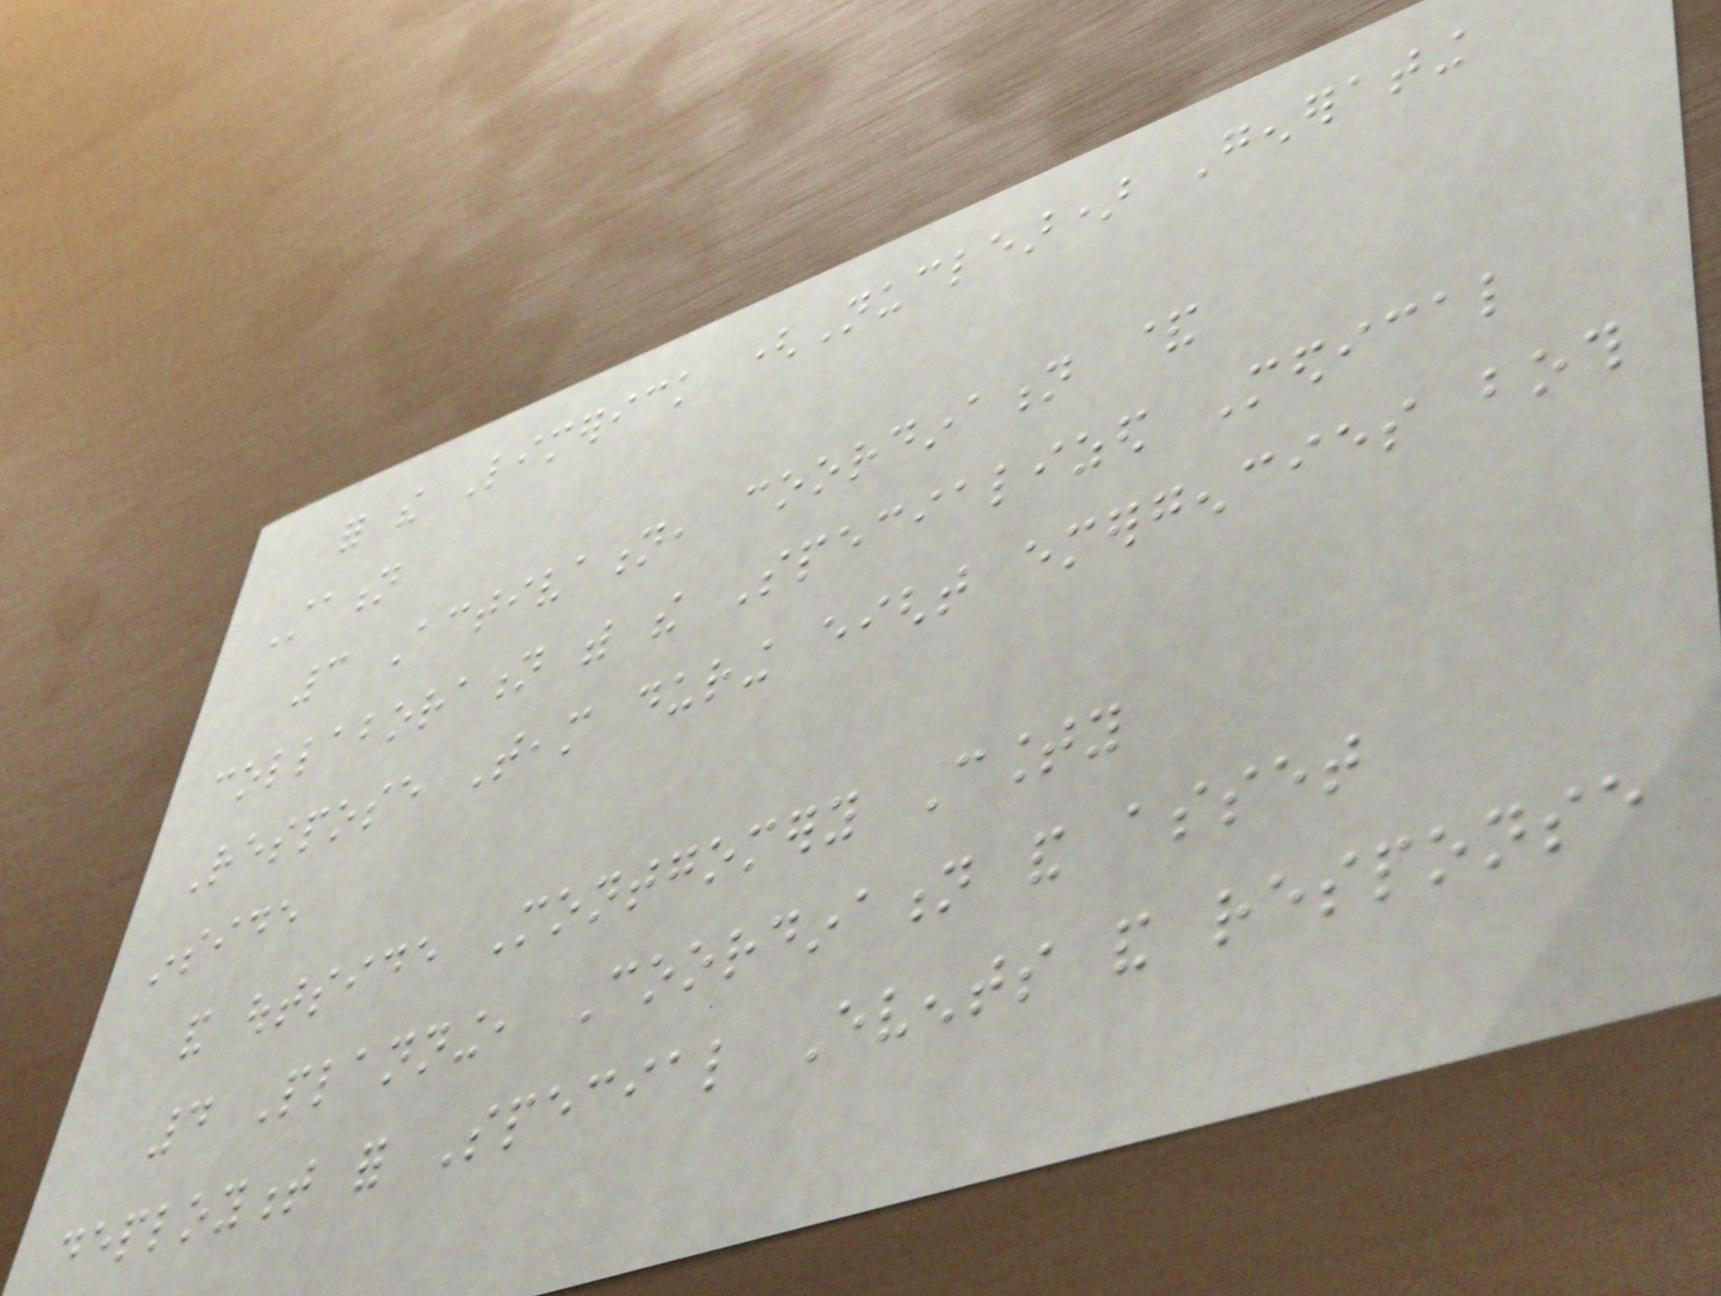for the Limerick (Nuclear) Generating
Station
3 Activation, coordination &
collaboration with the Specialized Medical
Respose Team during eight emergencies both
inside
and outside Montgomery County
4 Planning, Coordination and asset
deployment for Special Events and response
